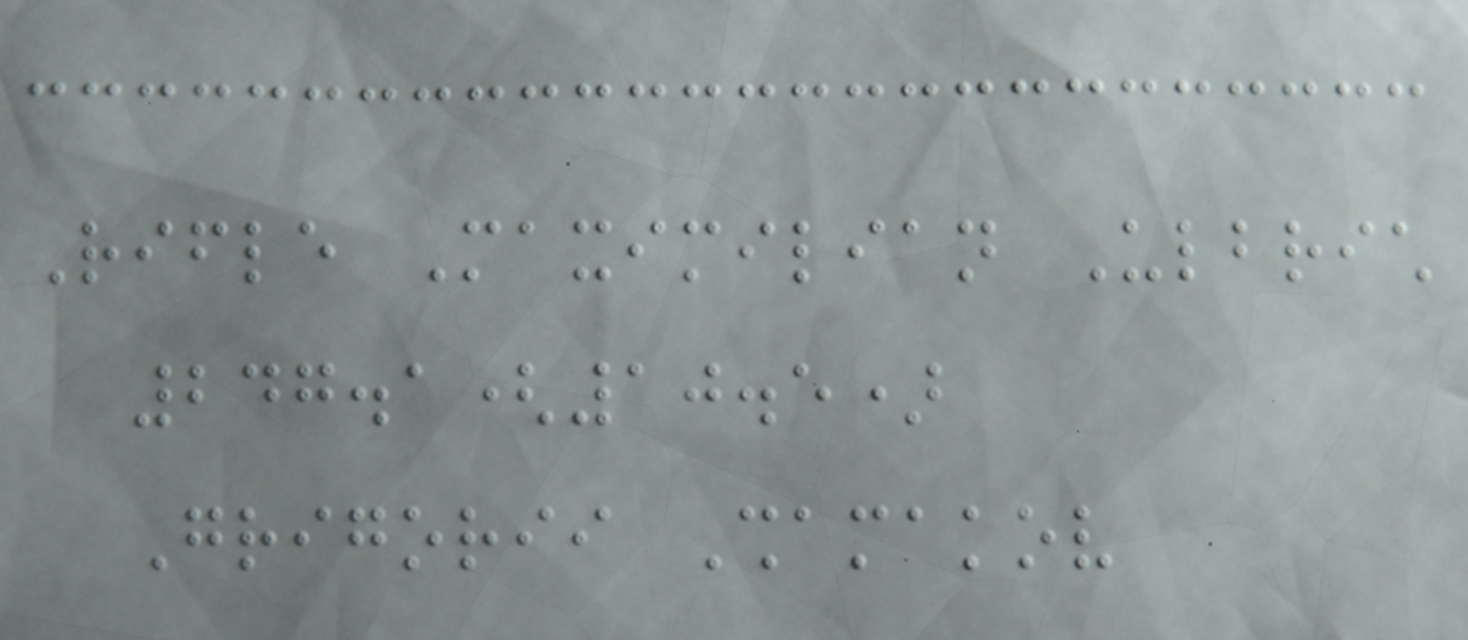Rifle Maximilian Ulbrich
247.1(10.5)
Grigorii Shamakov
